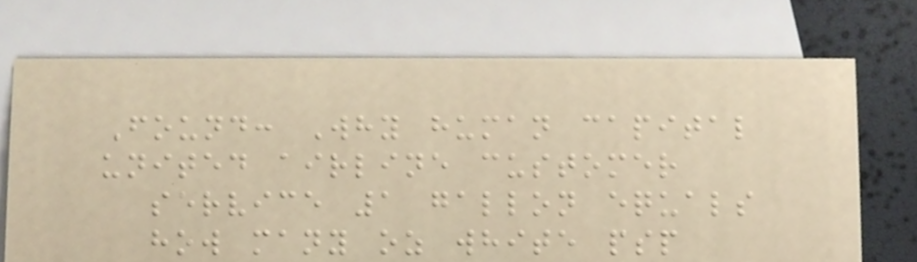Found: Why human capital
united airline customer
service 1 gallon equals
how many oz white psp
